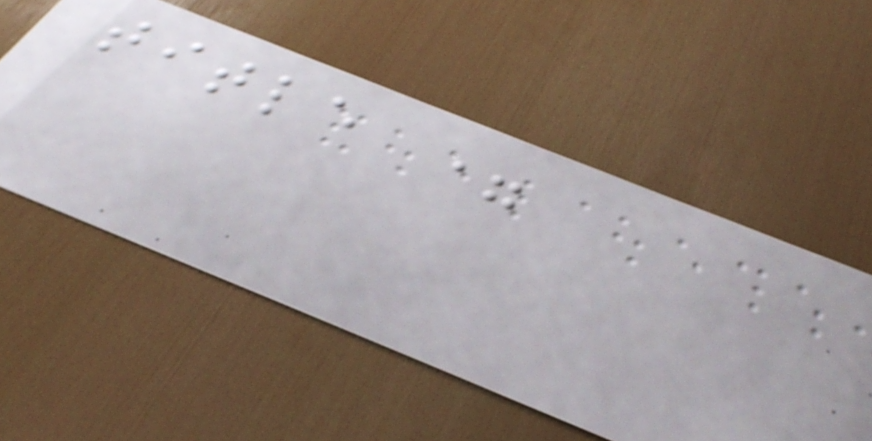title =
